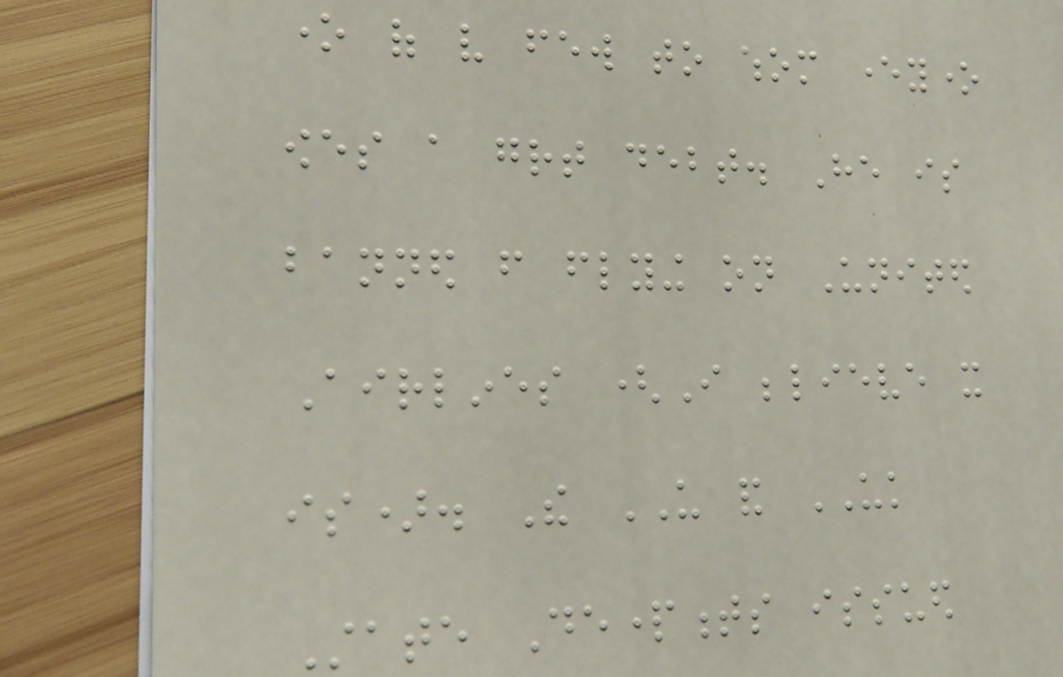one of very few to whom everyone
owes a great debt. He is
banned from flying on United
Airlines (I believe it
is). The US and UK
State Departments issued
